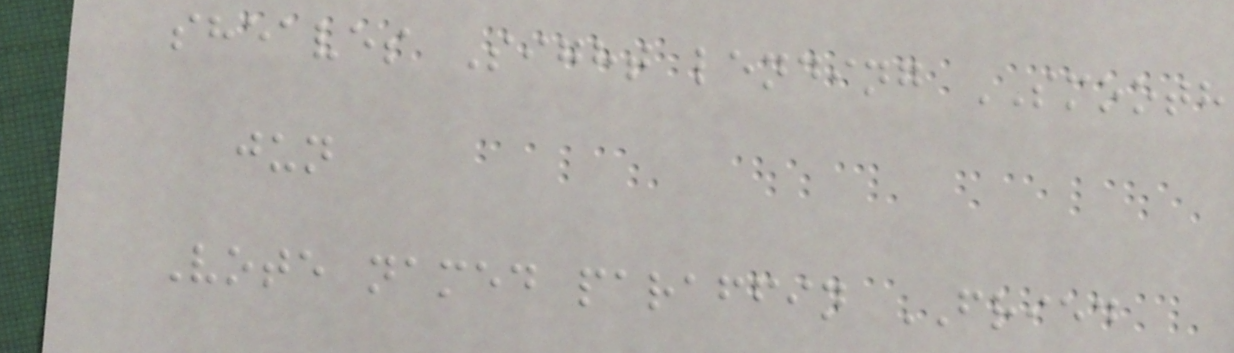sheaves Sight lending SMOOTH
jun
Vote named paraffin FRIED
